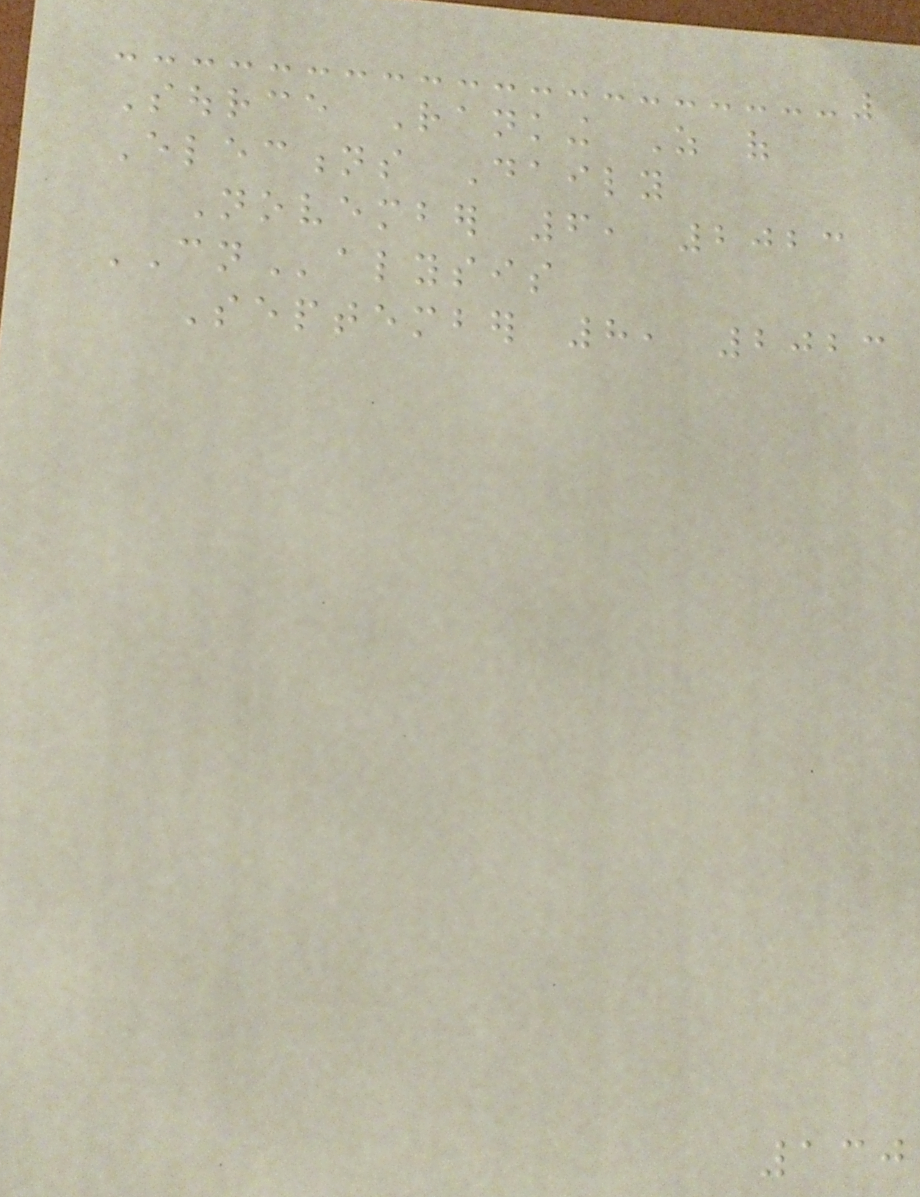Source Ranking As of
Elections Daily
November 6, 2023
CNalysis
September 8, 2023
130
